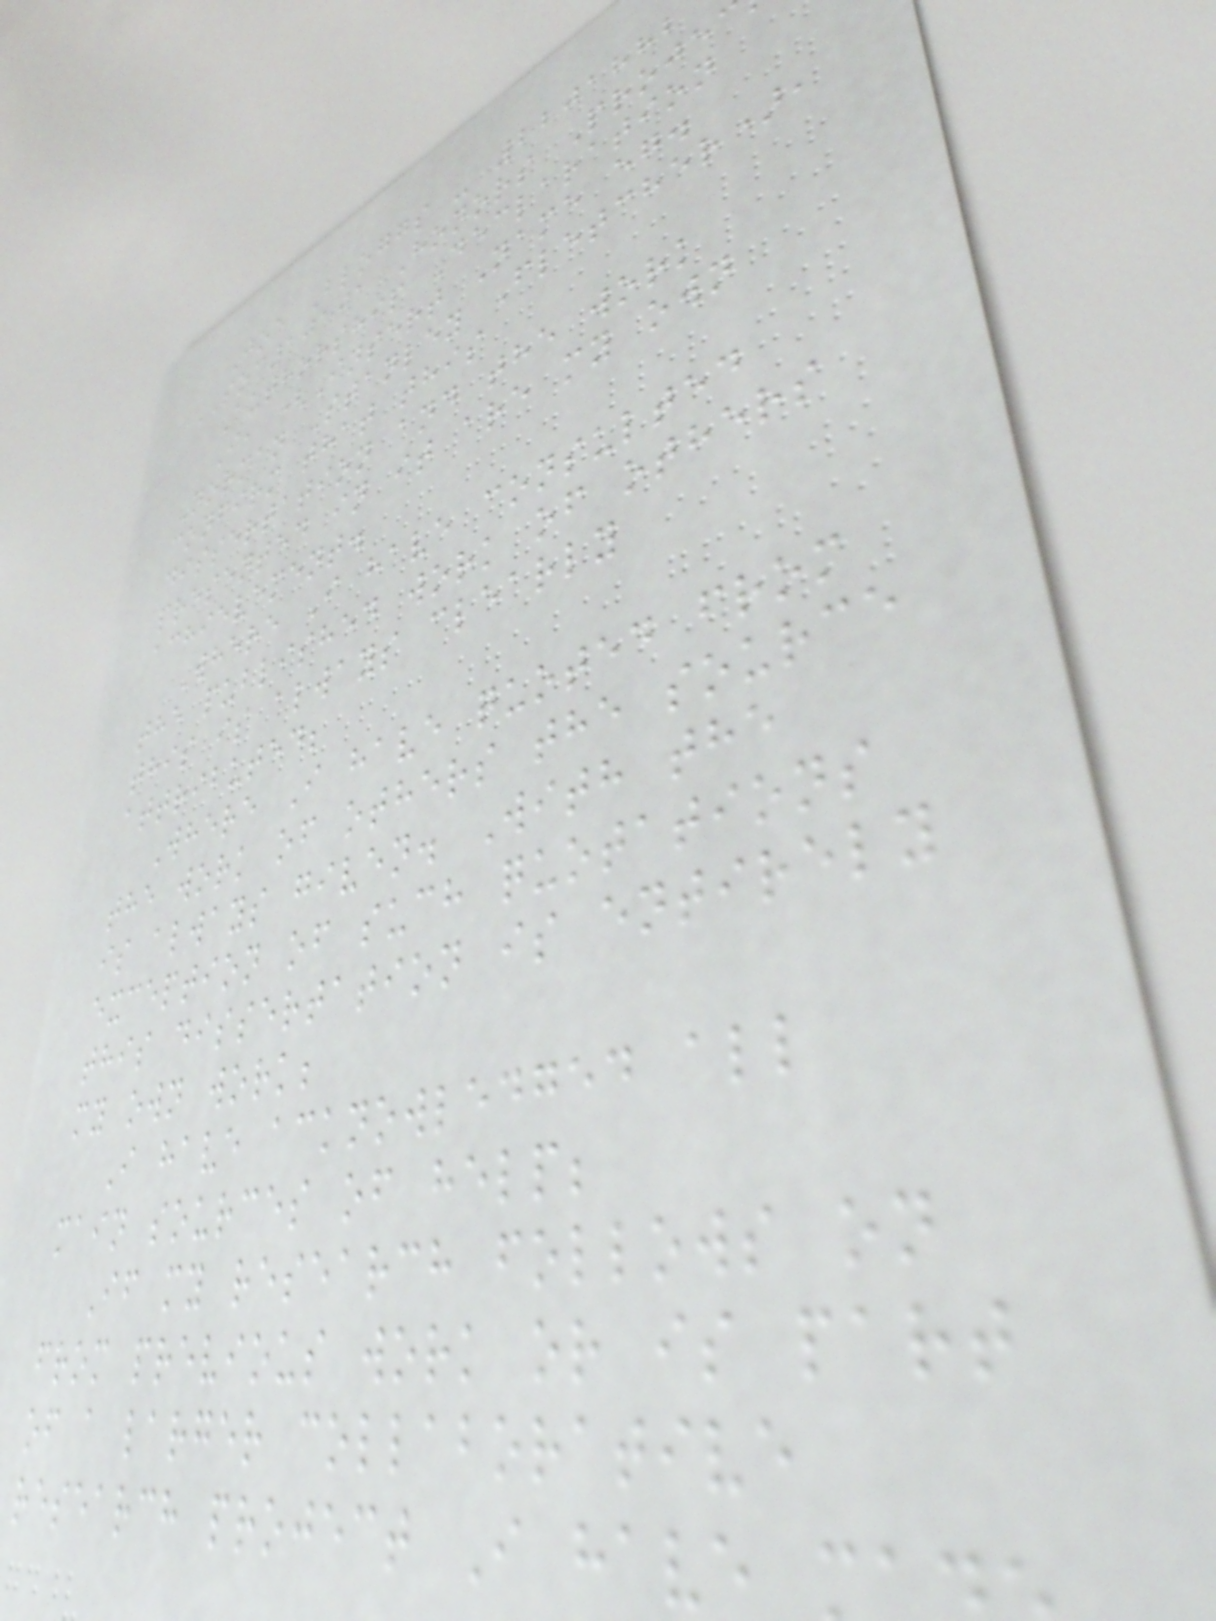Joe Bloggs - 2201882
SOC10101 Honors Proje
Authorship Declaration
I, (Insert Name eg.
Norman Stanley Fletcher),
confirm that this
dissertation and the work
presented in it are my own
achievement.
Where I have consulted
the published work of others
this is always clearly
attributed;
Where I have quoted from
the work of others the source
is always given. With the
exception of such quotations
this dissertation is entirely
my own work;
I have acknowledged all
main sources of help;
If my research follows on
from previous work or is part
of a larger collaborative
research project I have
